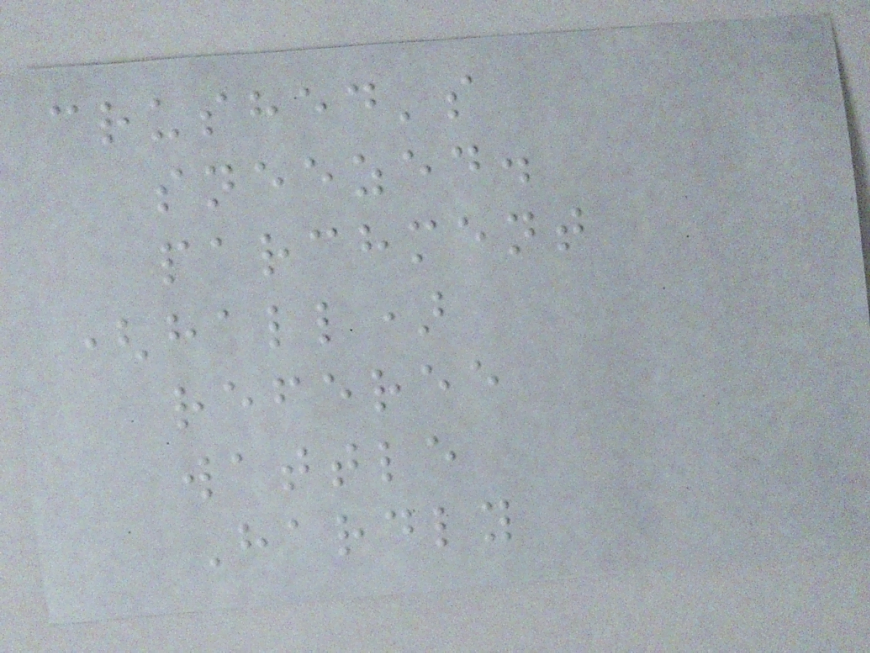crushed's
sneezed.
parchment
(hall)
referee
wattle
Hardly
